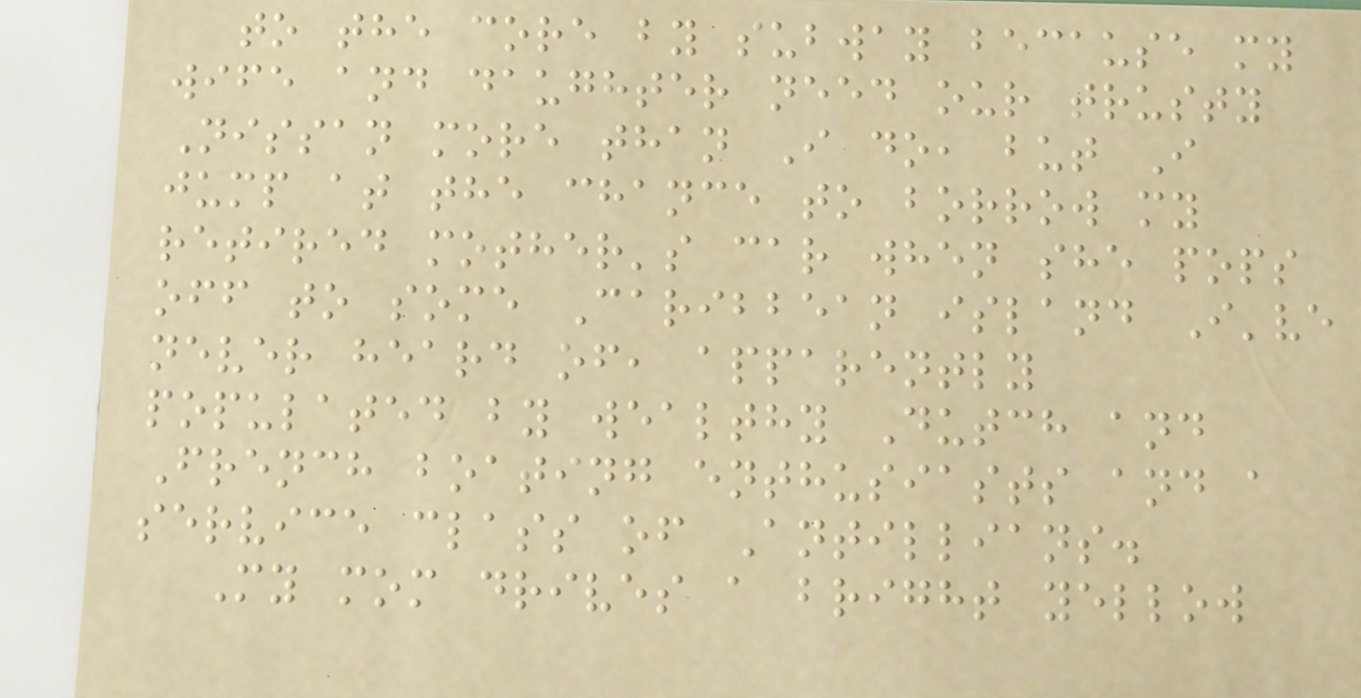to the core by subway because my
wife and daughter need our trusty
Nissan more than I do, but I
jump at the chance to borrow my
retired mother's car when she pops
off to some Caribbean island I've
never heard of, apparently
populated by wealthy Dutch and
French boating enthusiasts and a
service class of Antillians.
My mom drives a bright yellow
